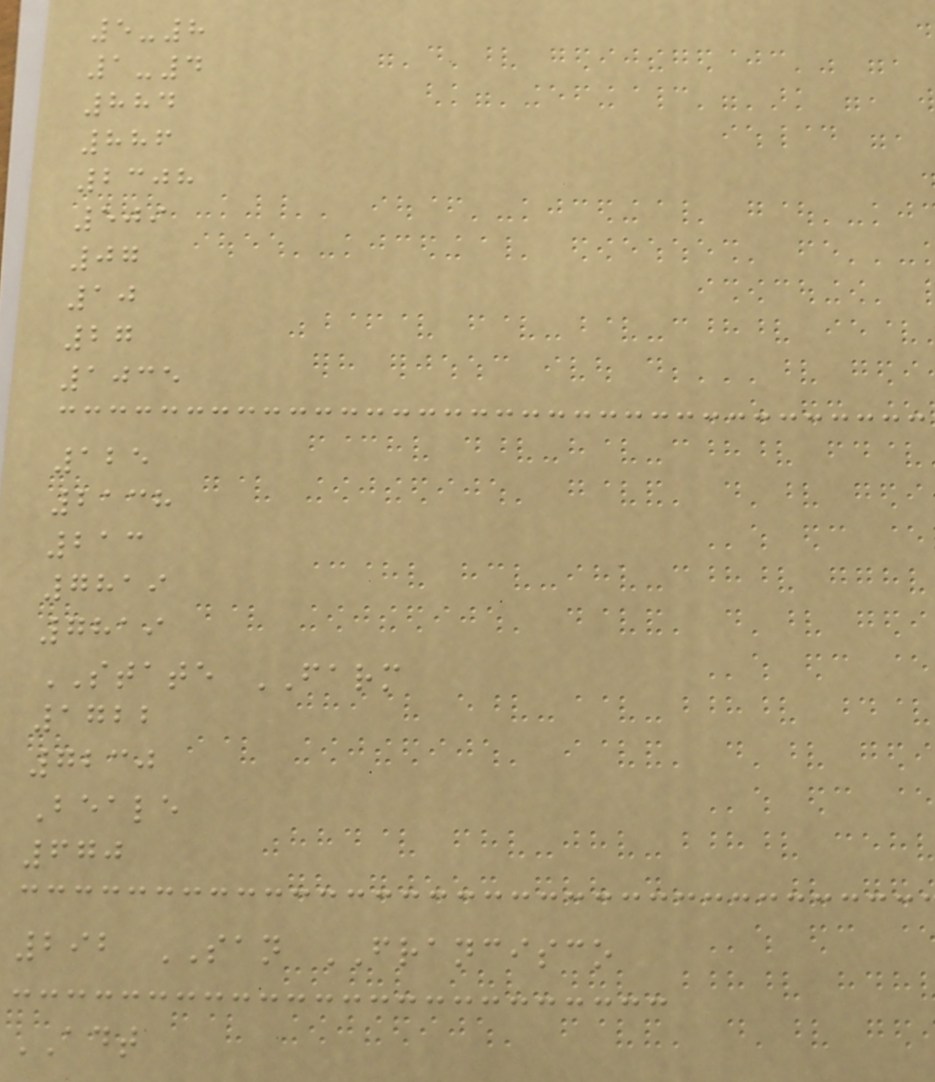5-8
1-4
884
886
2308
509
07
10
27
1035
125
2138
213
7819
7819
STATE FARM
1722
7230
Beale
670
292 SAN FRANCISCO
ADT
